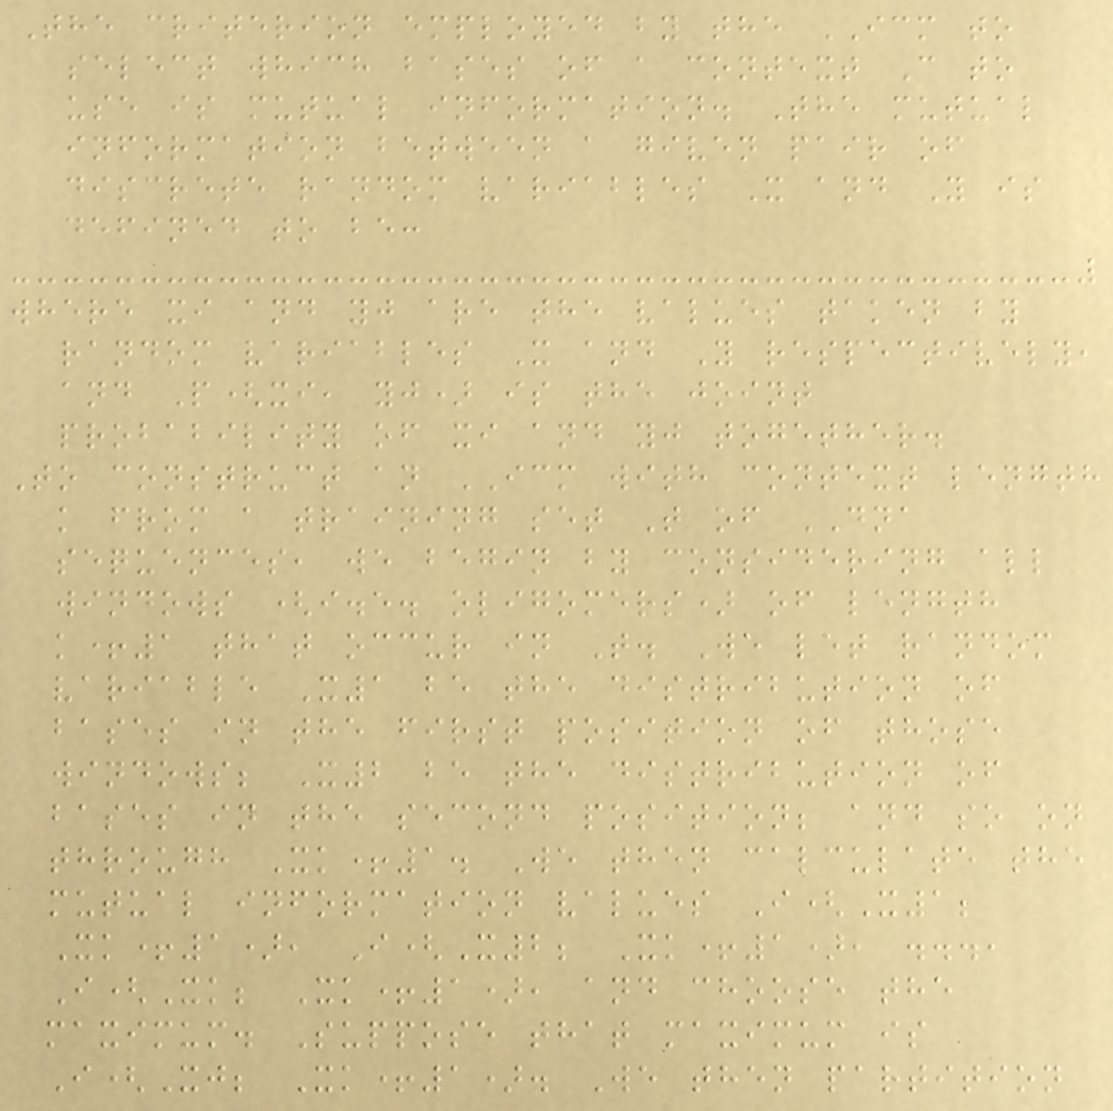The criterion employed by the ICM to
select which bases of a context C to
use is mutual information. The mutual
information between a given pair of
discrete random variables X and Y is
defined to be:
where xi and yj are the values taken by
random variables X and Y respectively,
and P(xi, yj) is the joint
probability of xi and yj together.
To construct an ICM with context length
k from a training set T of DNA
sequences, we begin by considering all
windows (i.e. oligomers) of length
k+1 that occur in T. We let random
variable X1 be the distribution of
bases in the first position of those
windows; X2 be the distribution of
bases in the second position; and so on
through Xk+1. We then calculate the
mutual information values I(X1;
Xk+1), I(X2; Xk+1), ...,
I(Xk; Xk+1), and choose the
maximum. Suppose that maximum is
I(Xj; Xk+1). We then partition
